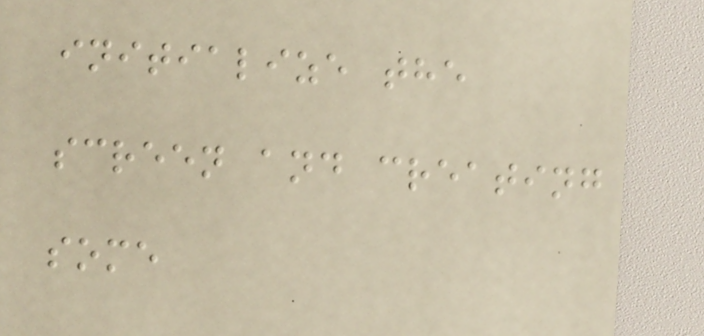initialize the
screen and creating
some
